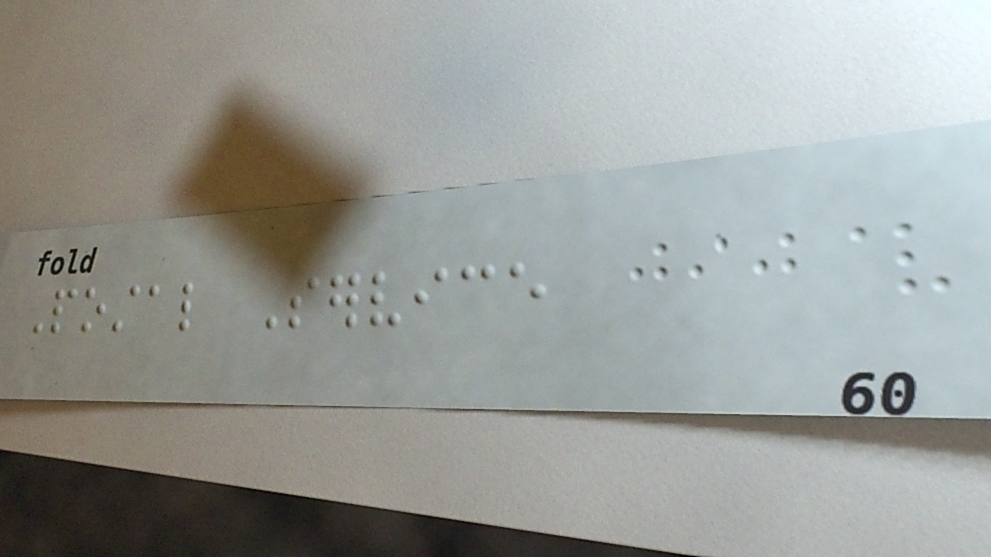Postal Service
